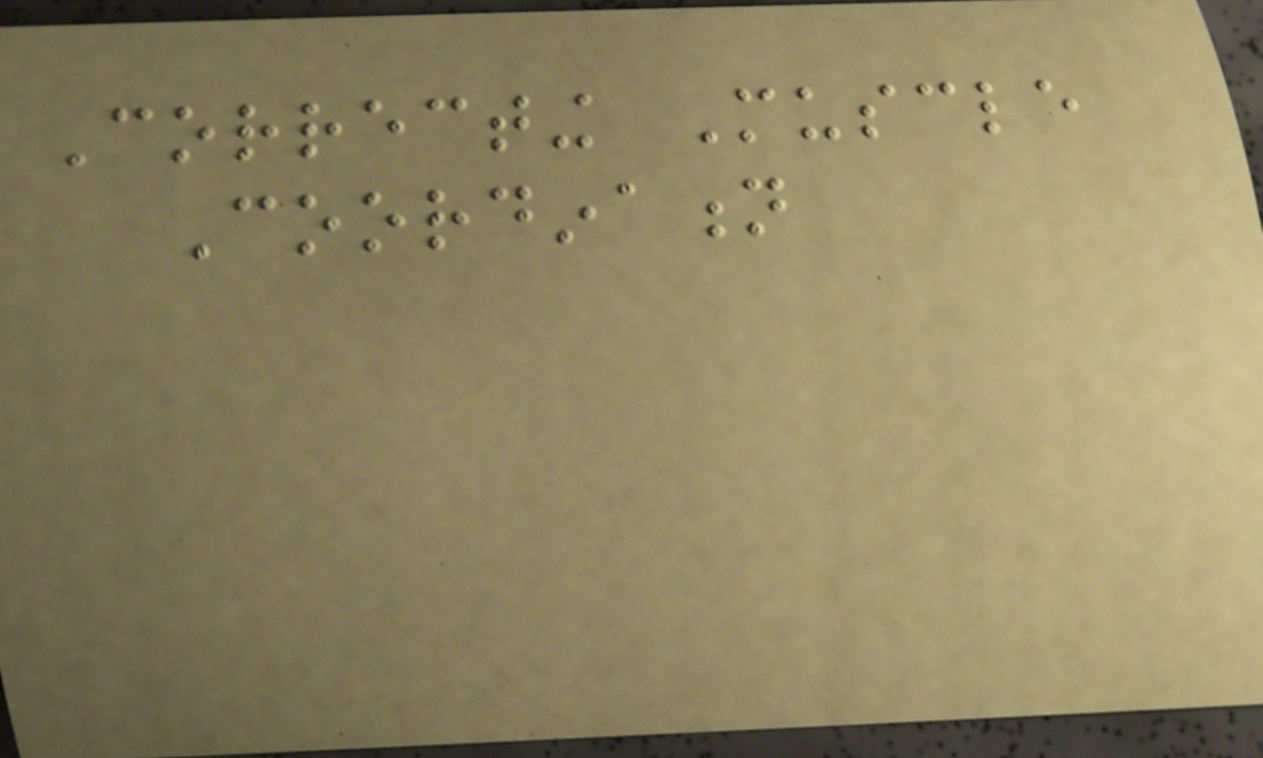Correcting Muscle
Coordination
